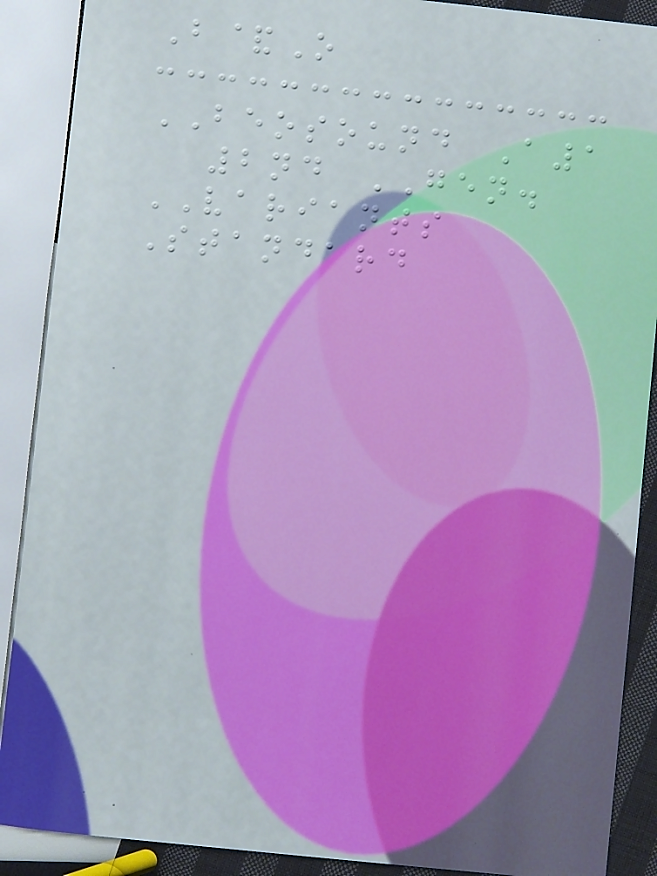B&O
BEOSOUND A1
2nd GEN.
VARIANTS
Standard
